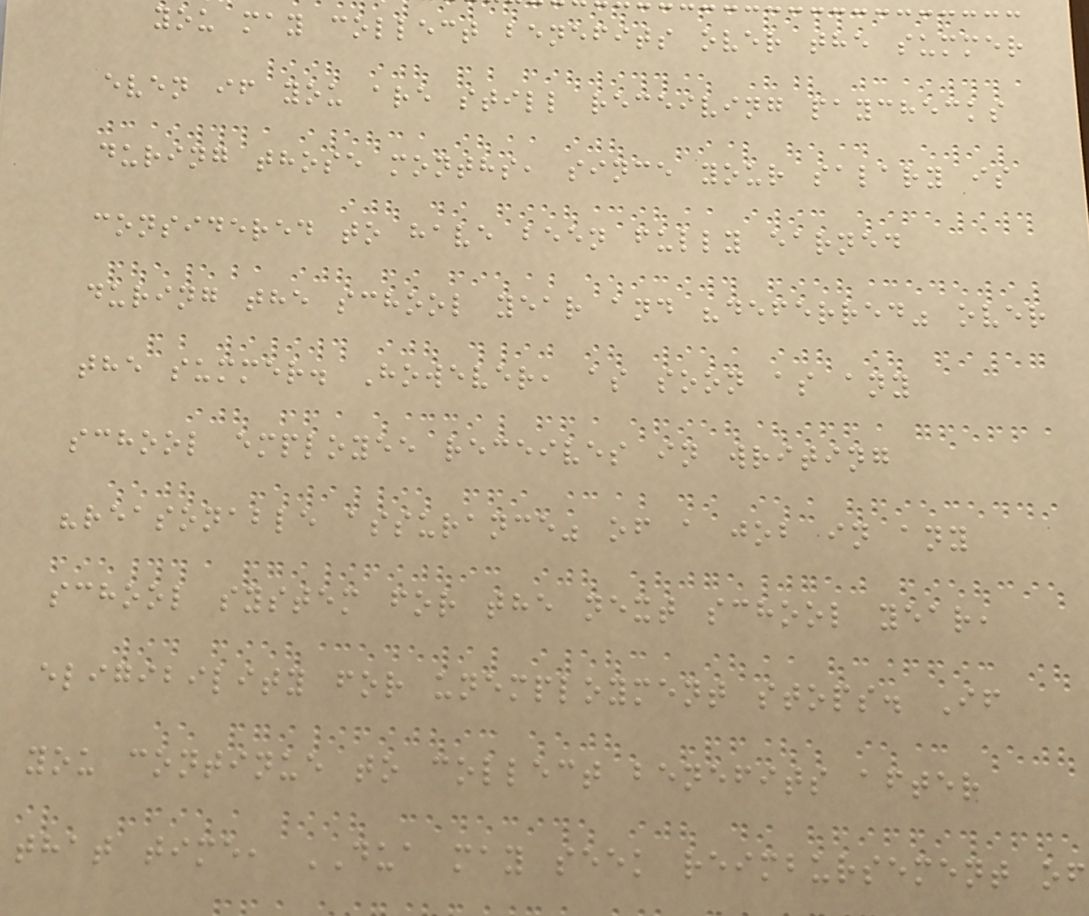you may collect benefits over the summer
even if you are still receiving paychecks
during those months, since your salary is
considered to have been fully earned
during the school year and "deferred" over
the summer. However, as soon as any
school employee receives in writing
"reasonable assurance" of a job in any
school system for the next school year,
eligibility for unemployment stops. If
you continue to collect benefits after
that time, DUA may seek reimbursement of
